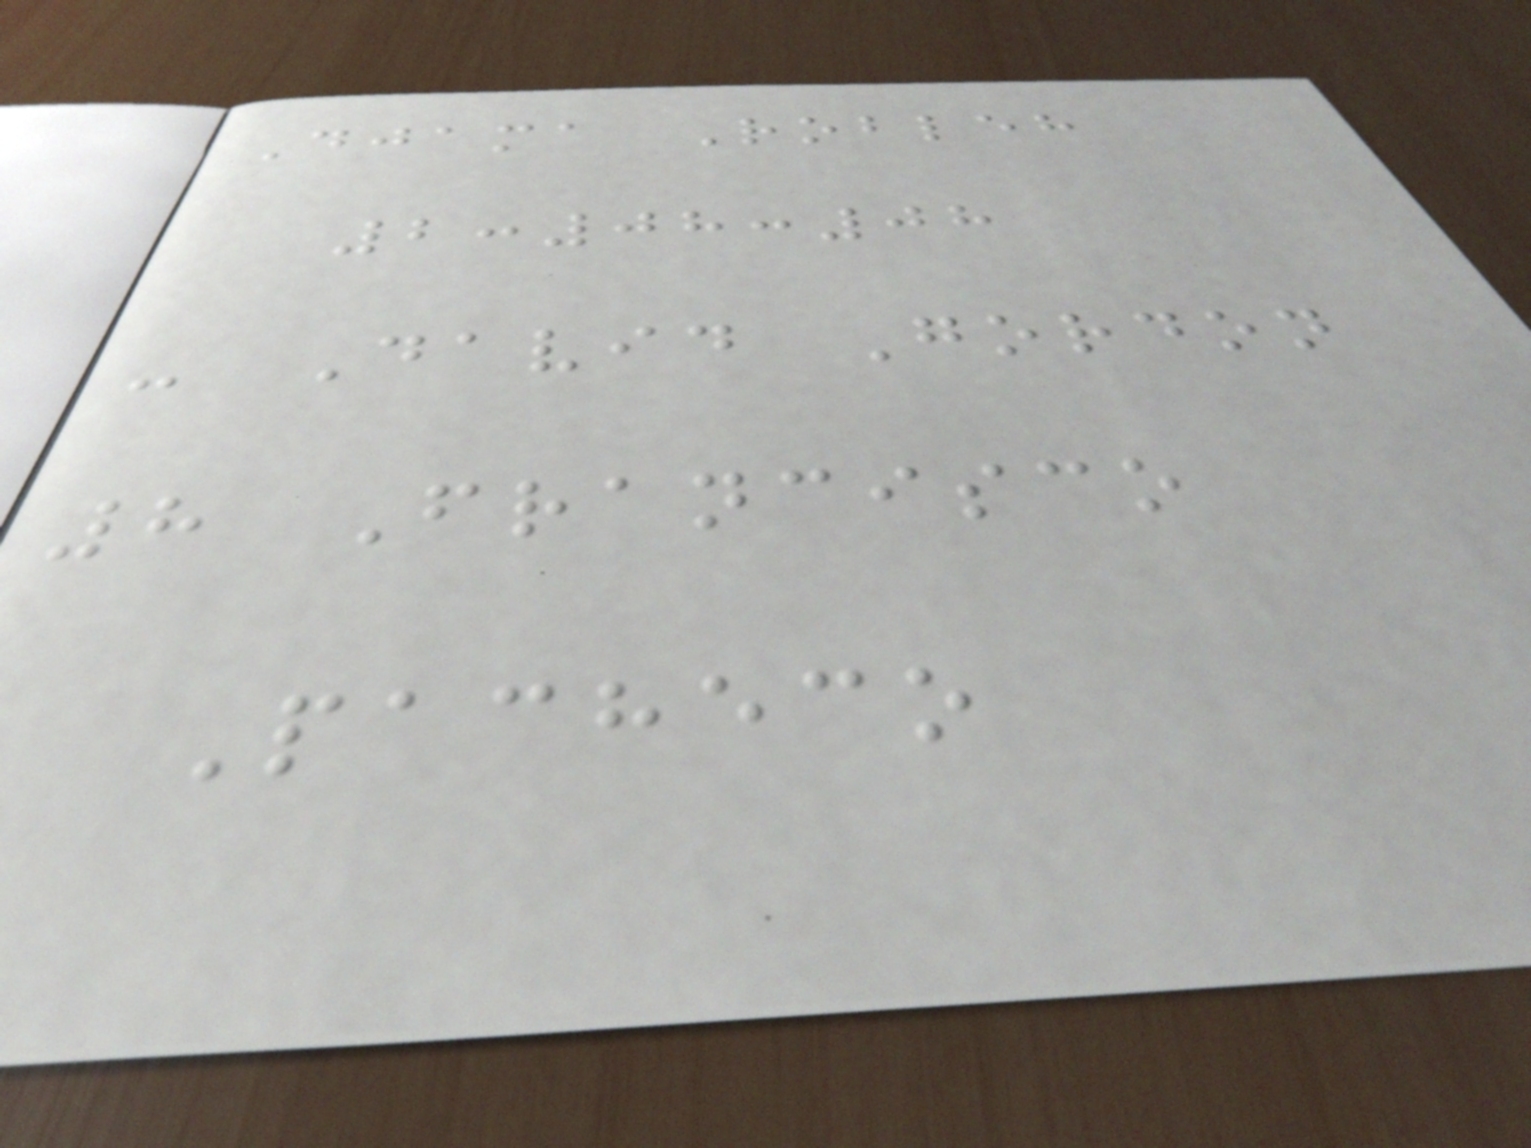Djama Robleh
2:08:08
- David Gordon
8 Francisco
Pacheco
